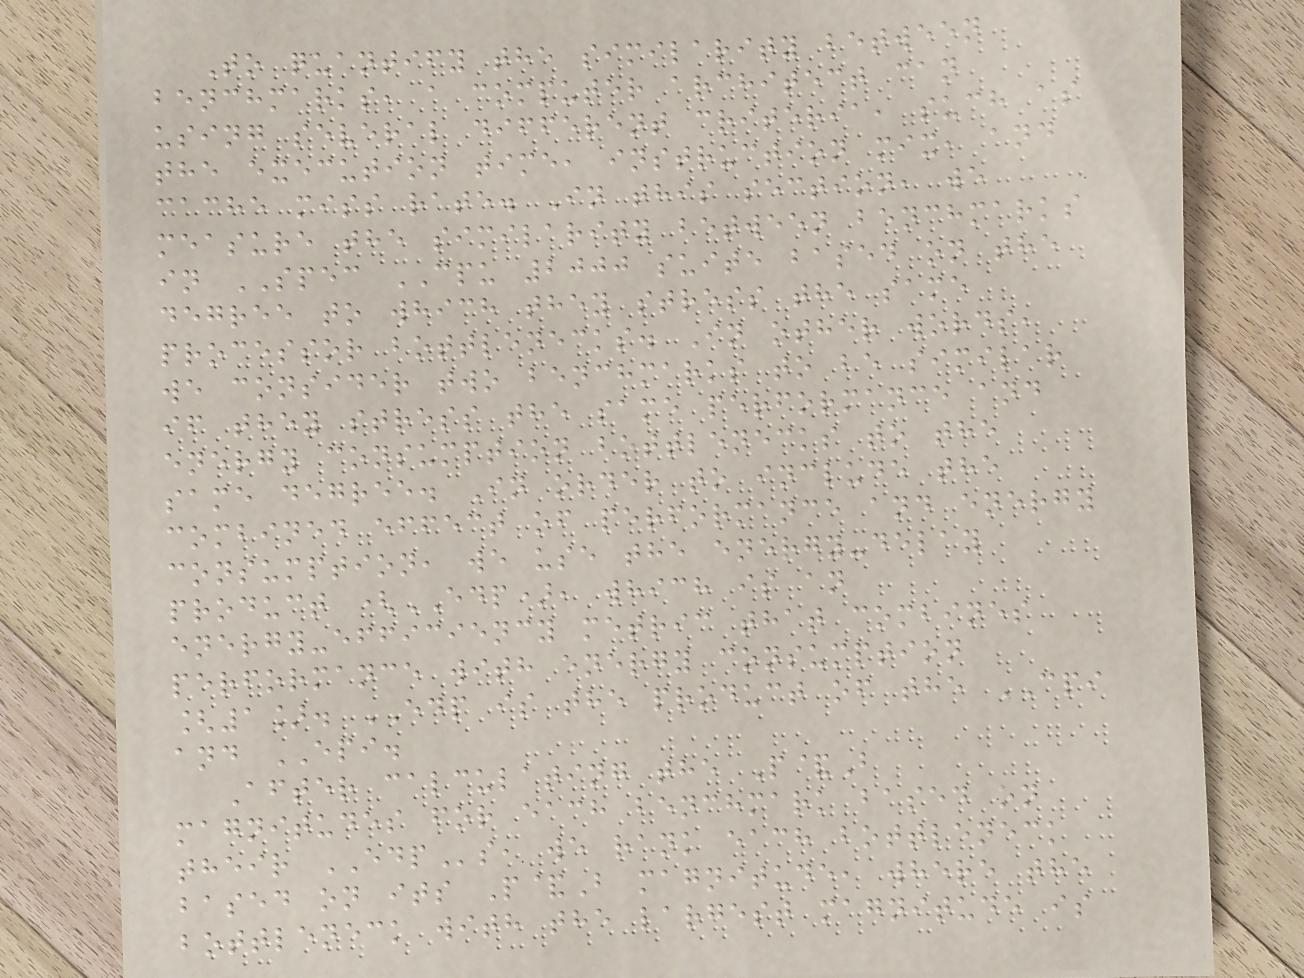To quantify the similarity between
benchmarks, a computer architect can
using several different criteria, such as
the execution time, instruction mix, and
cache miss rate. In this section, we
measure the similarity between benchmarks
in SPEC CPU 2000 suite based on the
degree to which they stress the same
processor bottlenecks. In other words,
we consider two benchmarks to be similar
if they stress the same performance and
energy consumption bottlenecks to the
same degree. In order to include the
combined effect of performance and energy
consumption, we use the energy-delay
product (EDP), which is an
energy-efficiency metric that combines
performance with energy consumption
[1]. EDP is the product of the CPI
and EPI.
After calculating the P&B
magnitudes for each benchmark based on
their EDPs, we rank each bottleneck
based on its P&B magnitude, where the
bottleneck with the largest magnitude is
